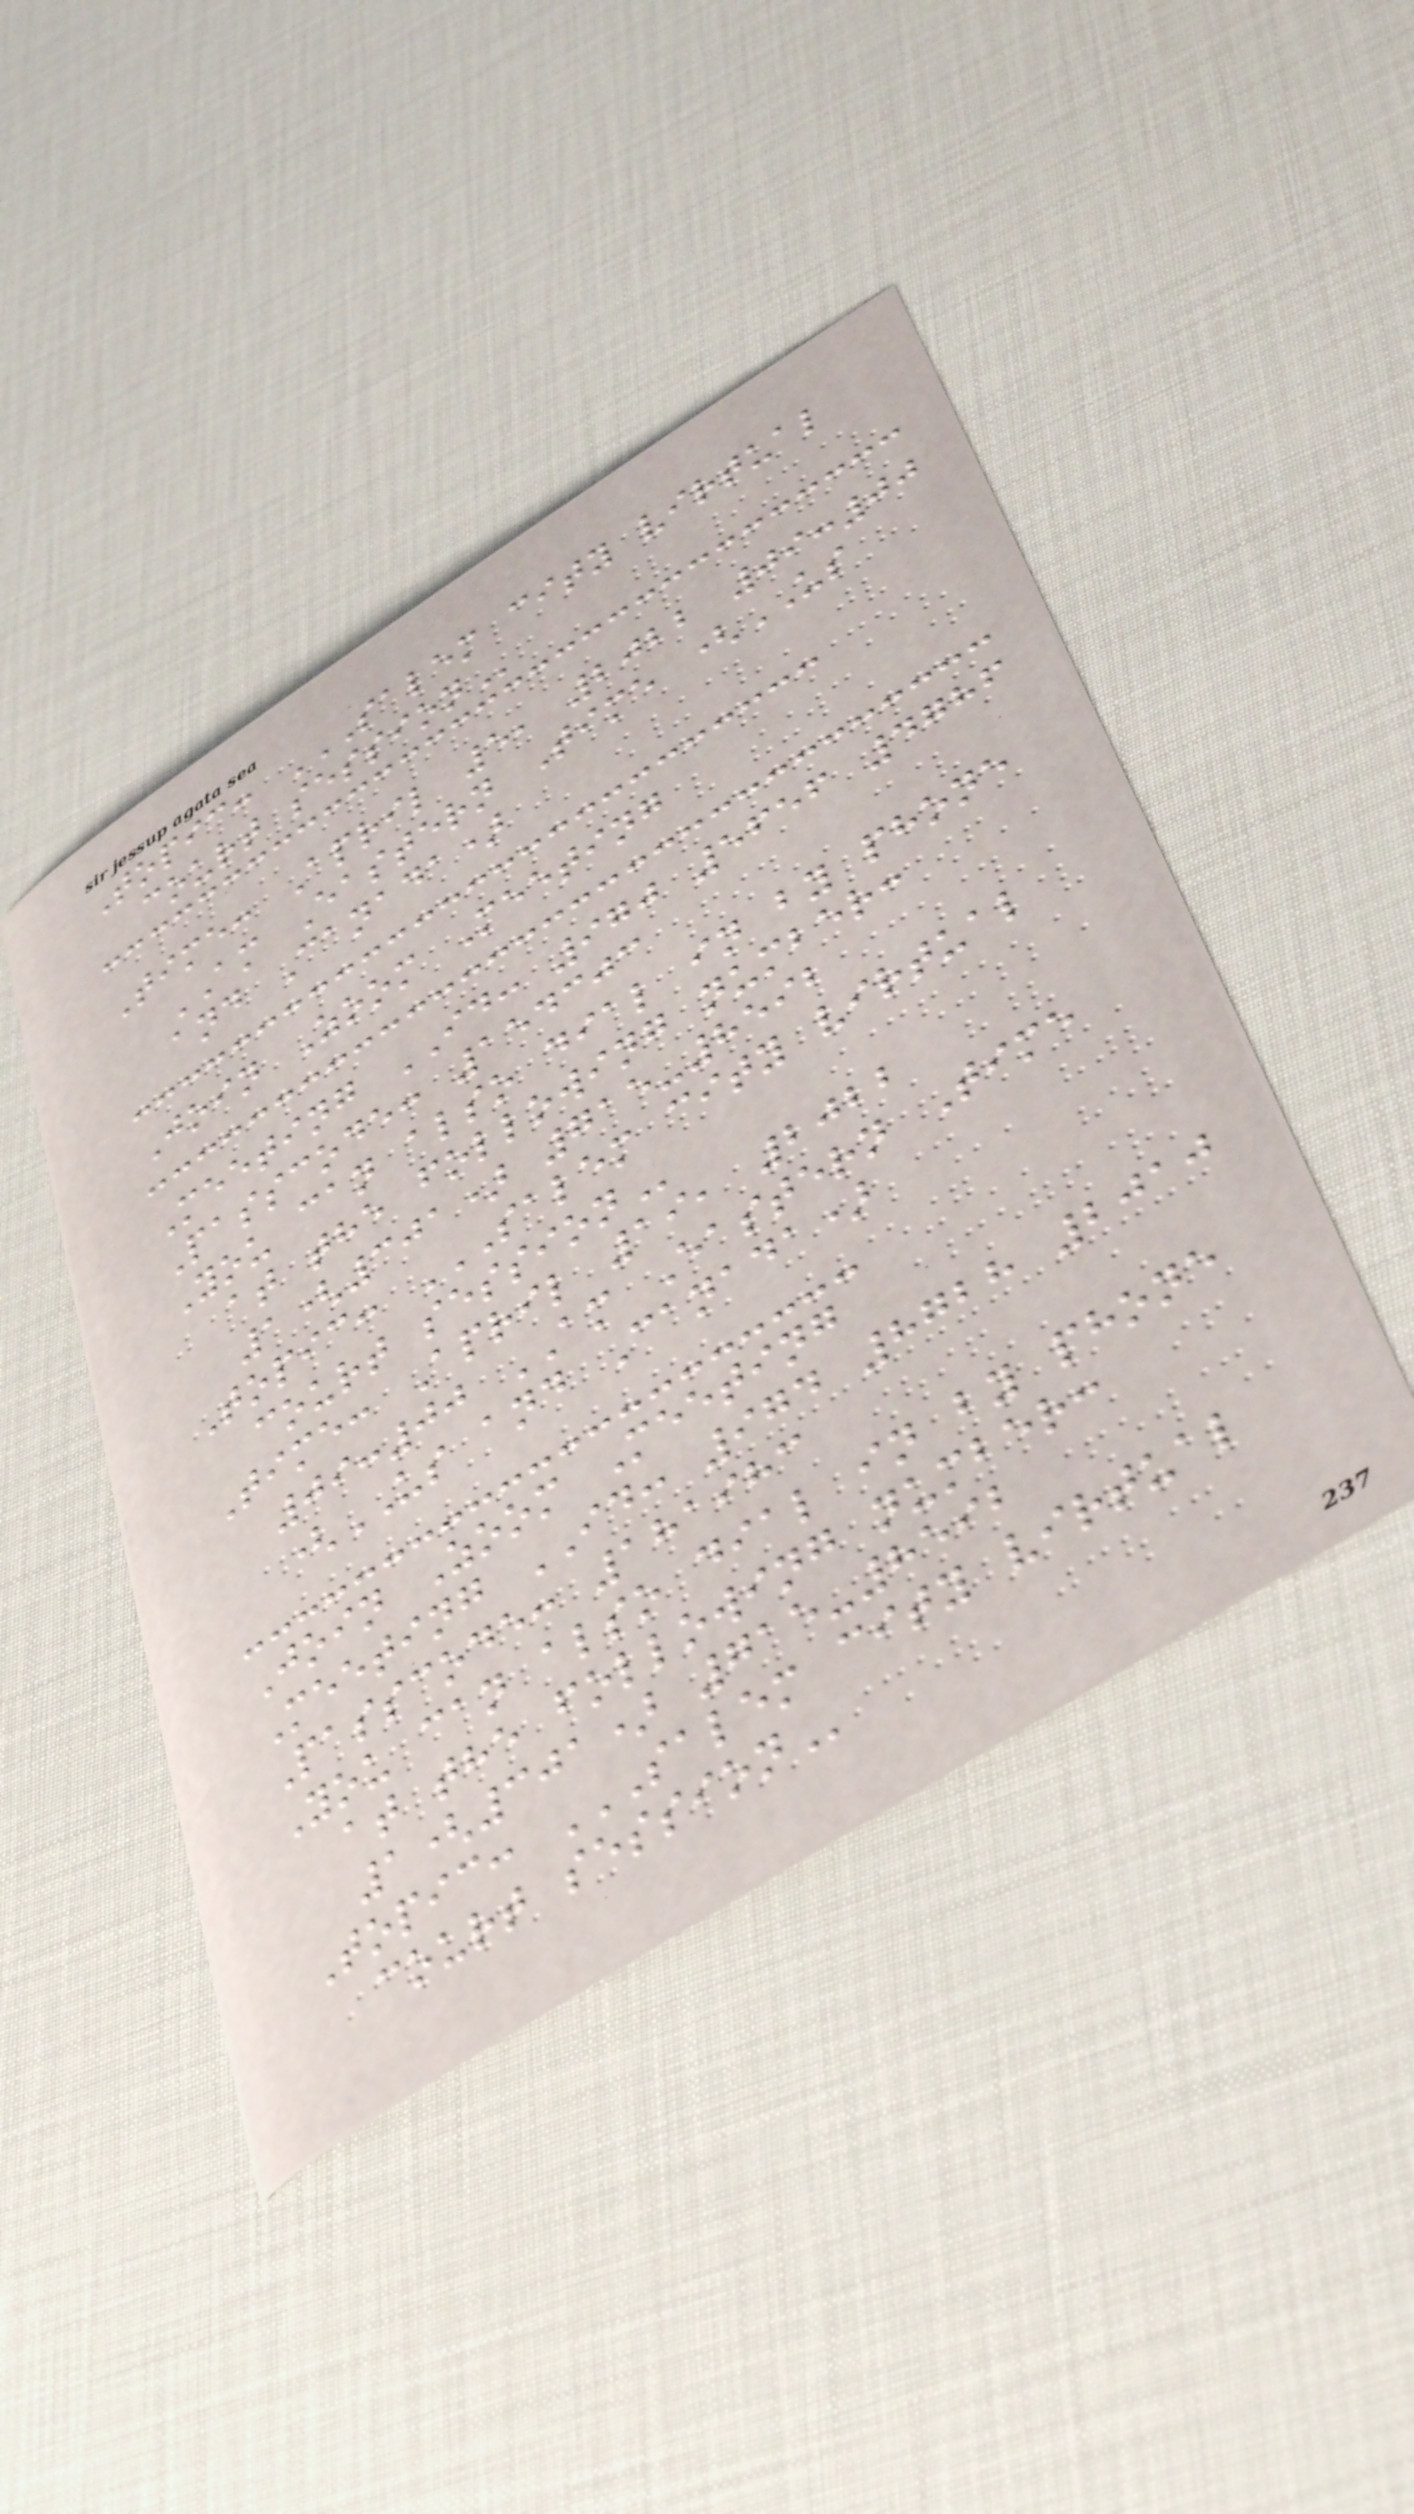Topic: SALEM CITY VIRTUAL
COURT SESSION
Time: April 5, 2022 09:00
AM Eastern Time (US
and Canada)
Join Zoom Meeting
Meeting ID: 970 5656 4786
Passcode: 154303
You can also dial in by phone
at the following number:
1(301) 715-8592
Topic: SALEM CITY VIRTUAL
COURT SESSION
Time: April 19, 2022
09:00 AM Eastern Time
(US and Canada)
Join Zoom Meeting
Meeting ID: 974 8728 2010
Passcode: 181983
You can also dial in by phone
at the following number:
1(301) 715-8592
Topic: SALEM CITY VIRTUAL
COURT SESSION
